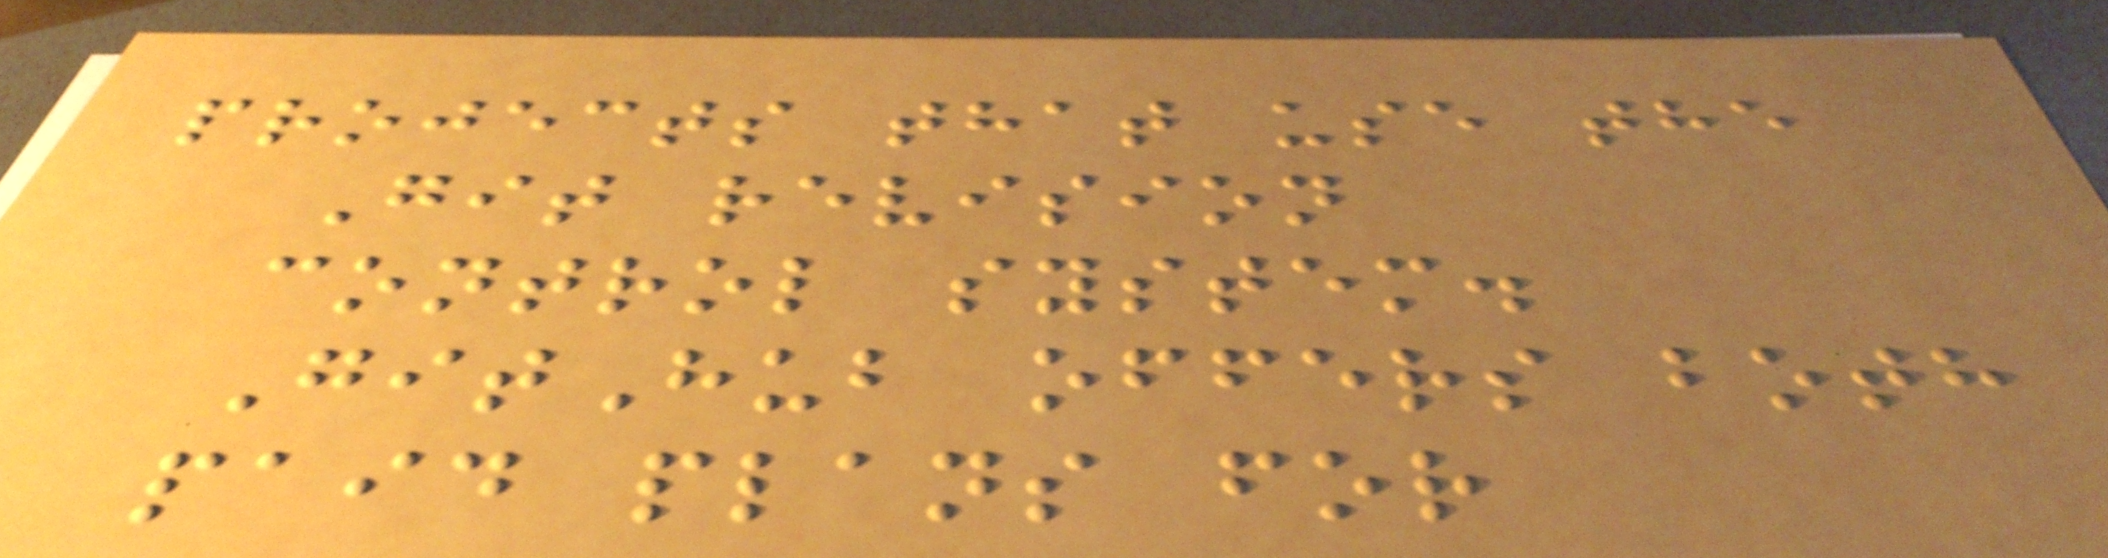projects that use the
Git revision
control system.
GitHub offers both
paid plans for
